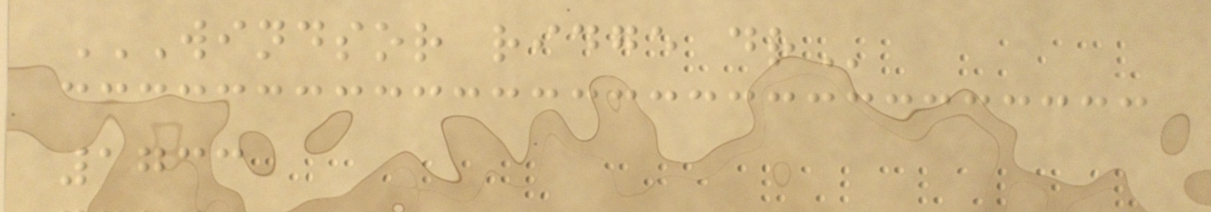WINDSOR RIDGE DR
1733
